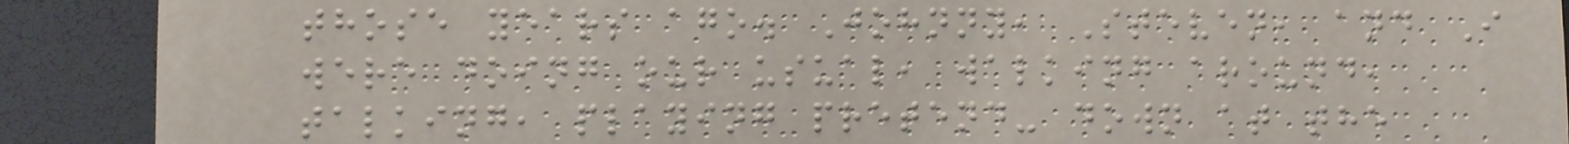those years ago. Johnny, Steven, and I
were doing our usual, walking around,
talking, playing pretend- down at the
